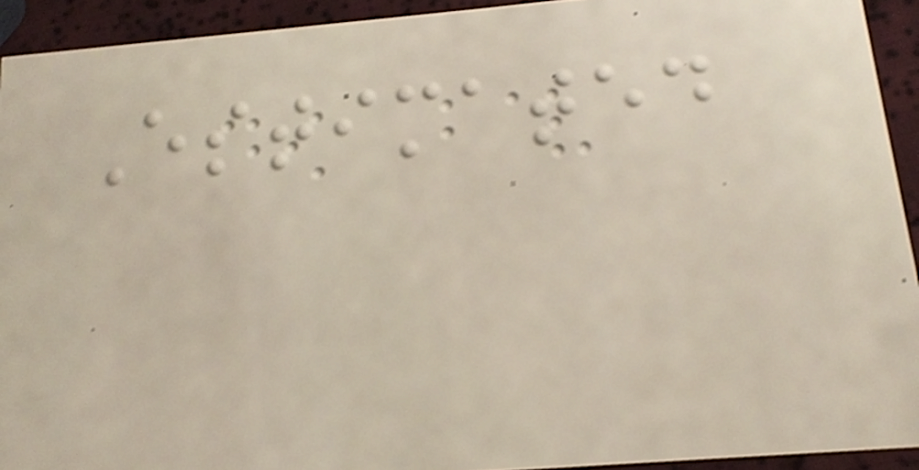Estimated
